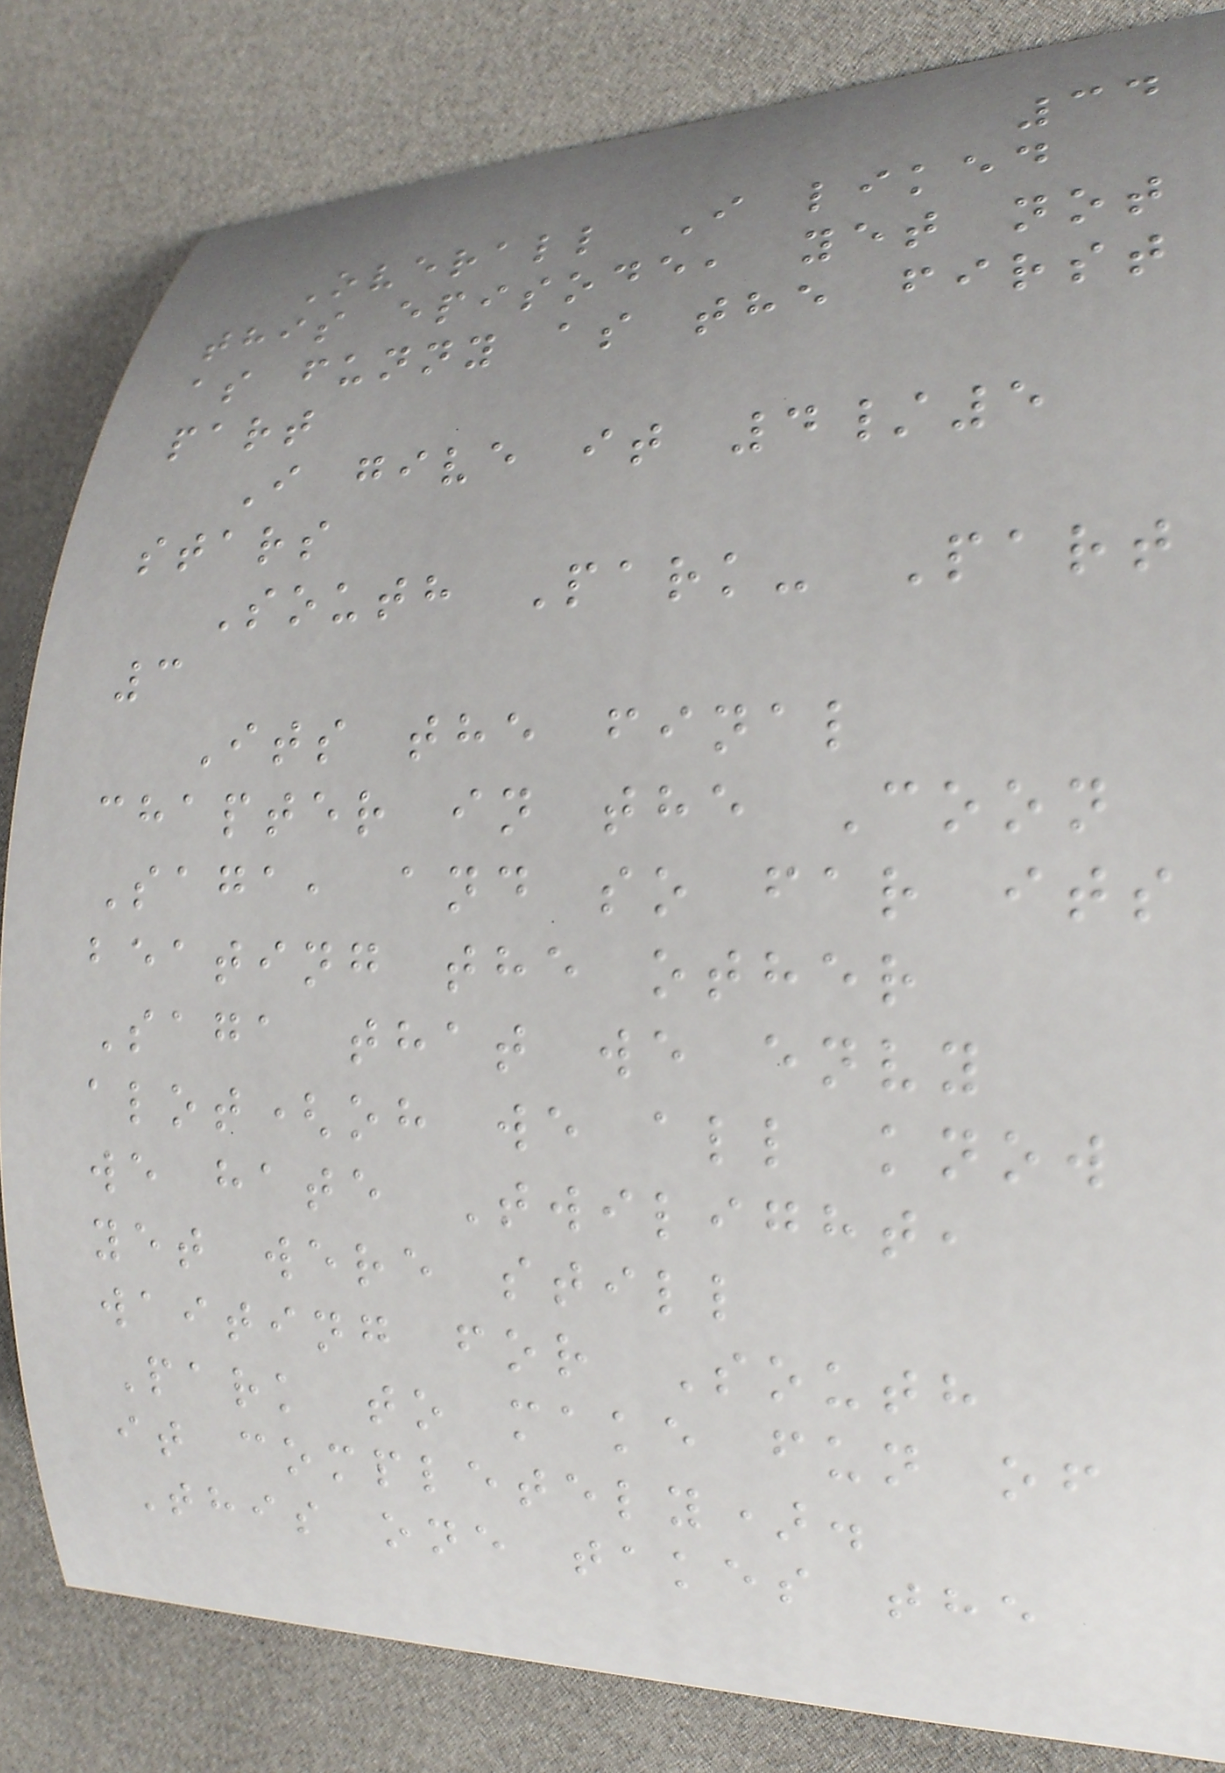34
Overall I liked
this episode, yet not
as funny as the first
part
I give it 4/5
stars
South Park- Part
3
Its the final
chapter in the Coon
Saga, and so far its
beating the other
Saga that we envy
alot(oh we all know
we hate Twilight,
yet were still
waiting for South
Park to make fun of
it completely).
This one takes the
